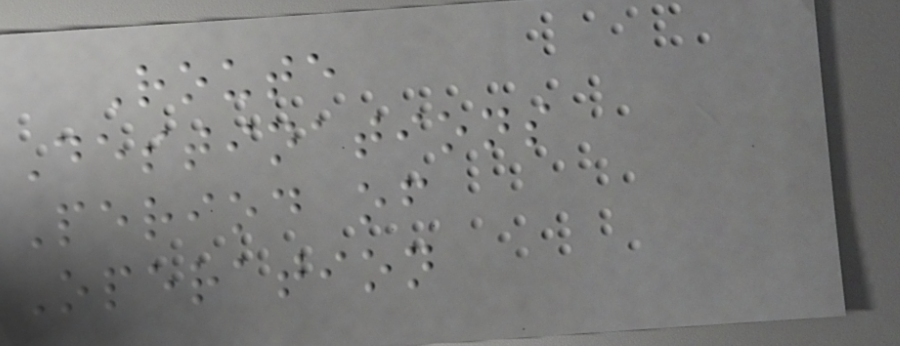Route
Destinations
Period of
Operation
